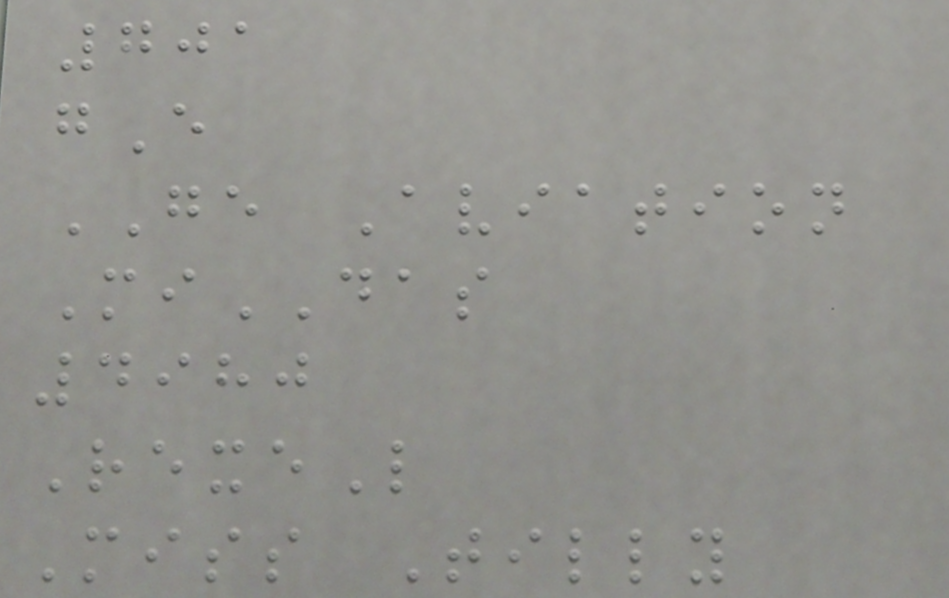701
gE
GE Aviation
MiDAS
4980
RexeL
Miss Tilly
